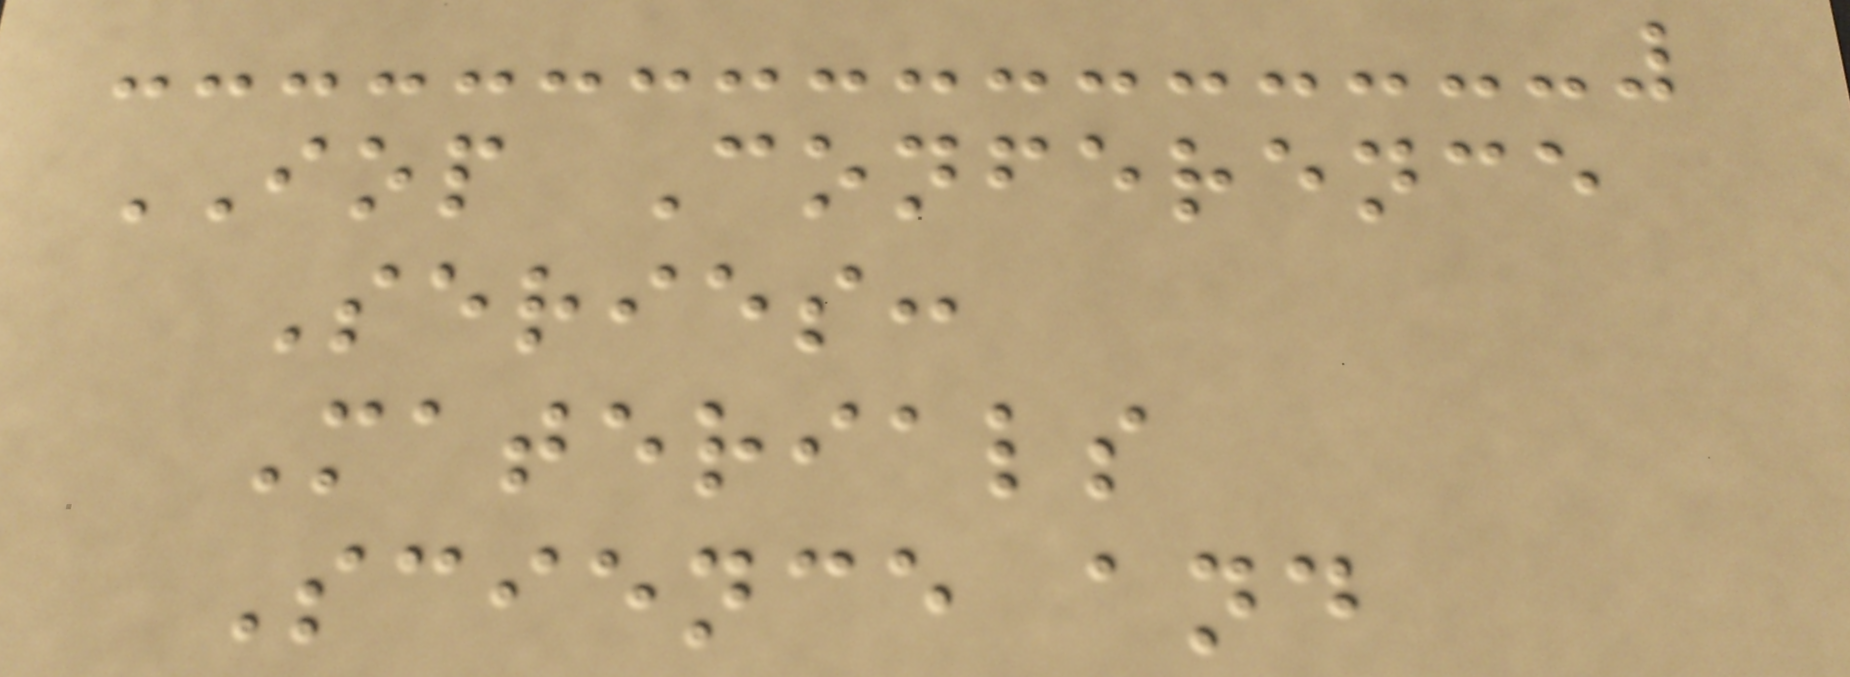IOP Conference
Series:
Materials
Science and
